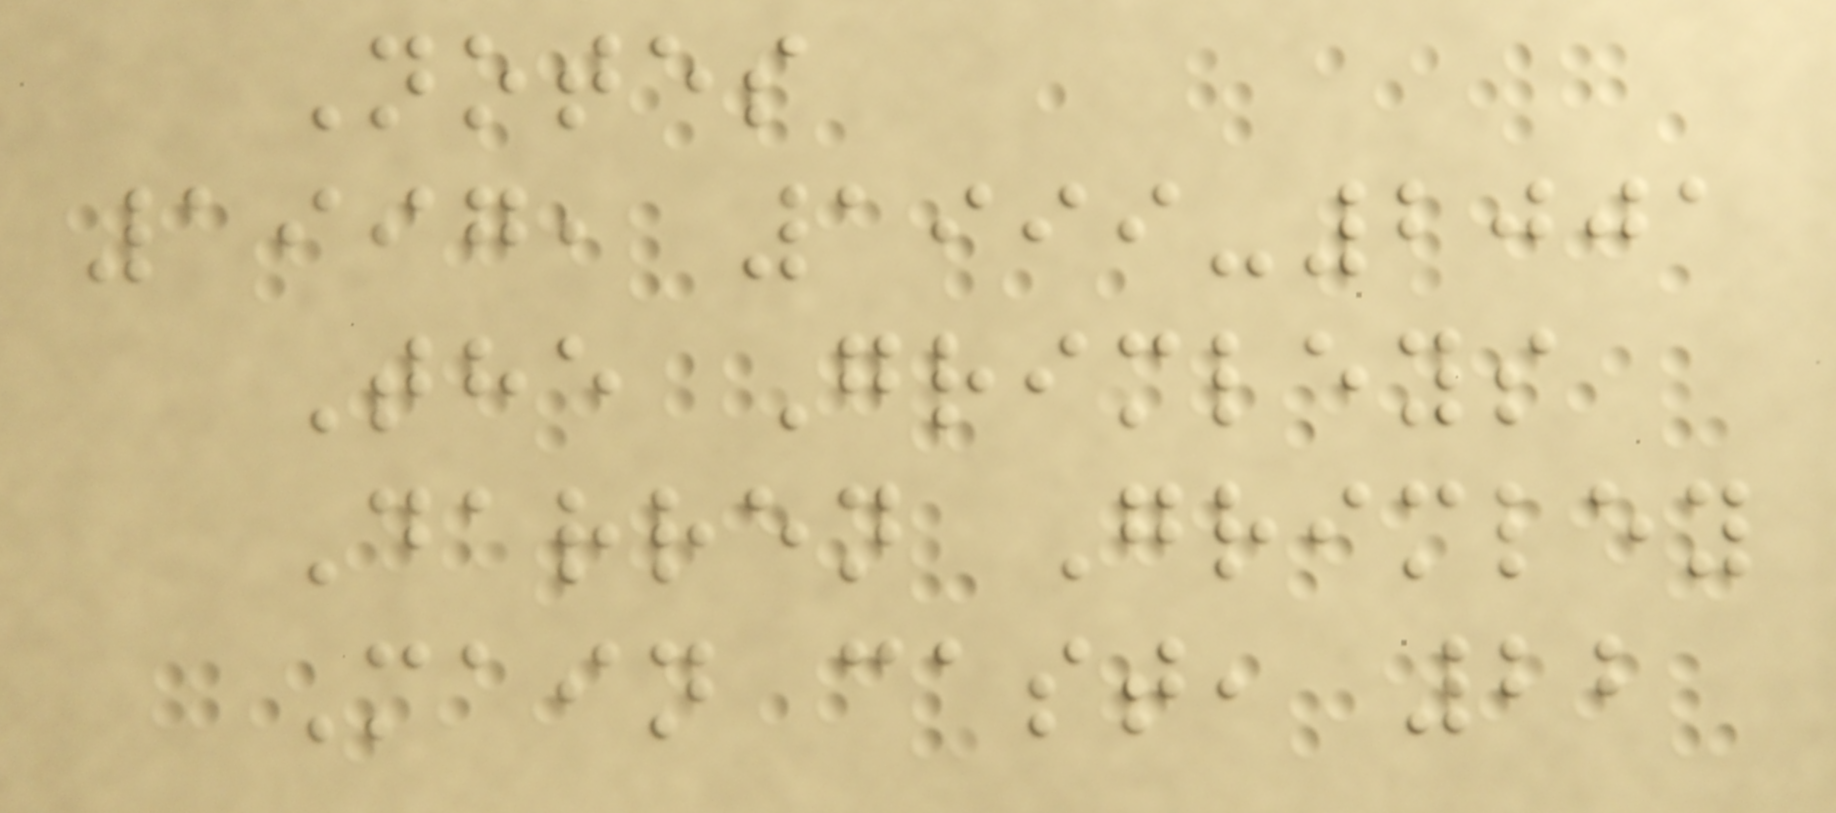Notes
1997, 1999-2001
The Grimleys
Darren Grimley
Main cast, 22
